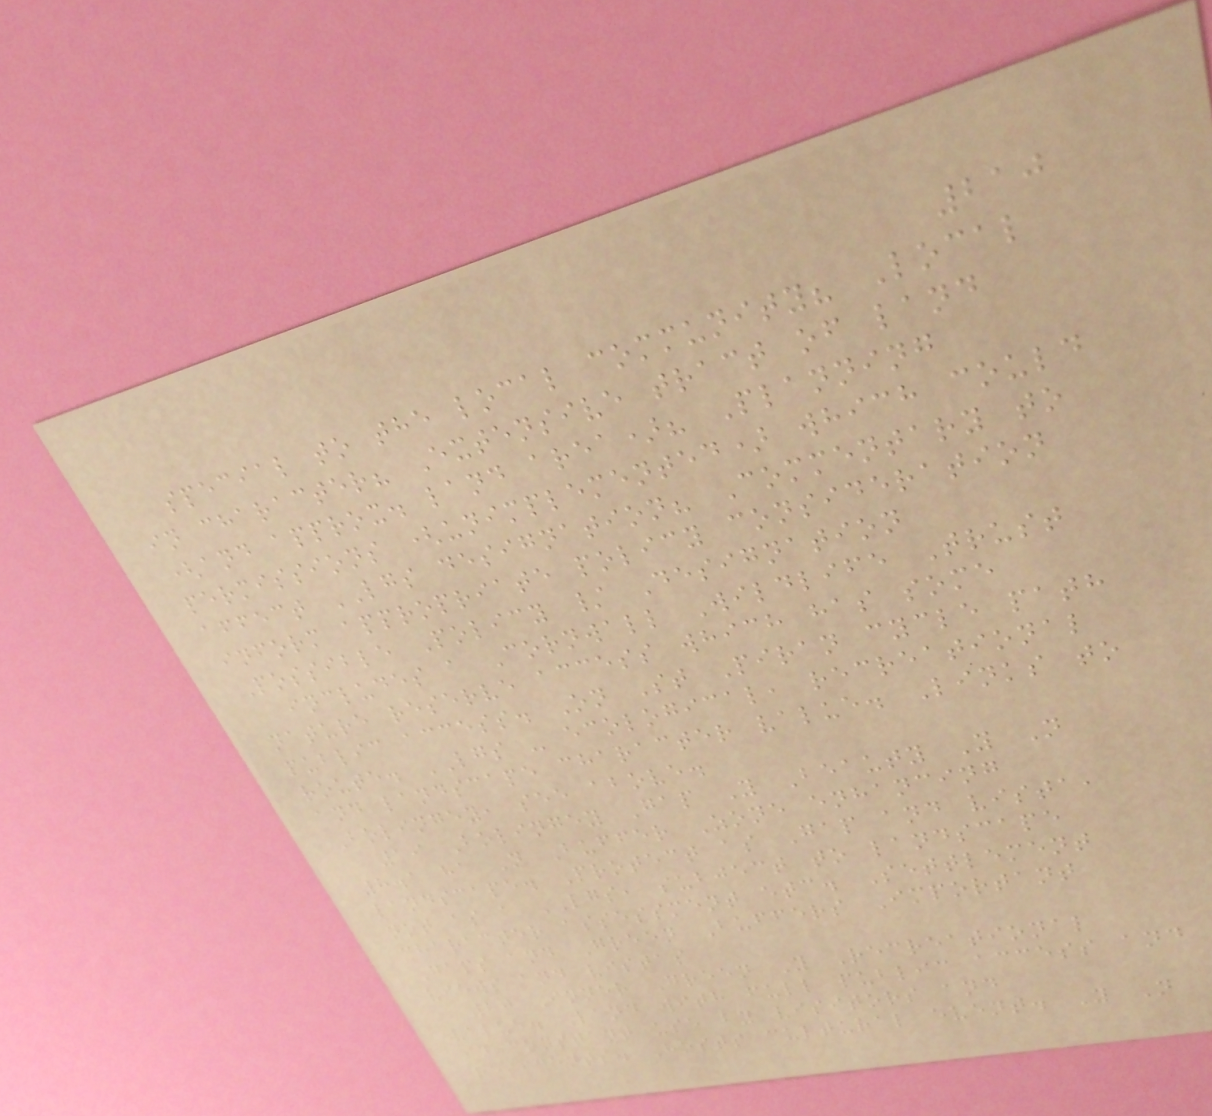210
special to the local community? Local
in character? Extensive tract of land
(and approx. land area)? Planning
permissions (unimplemented) which could
affect LGS designation? Commentary to
inform appropriate policy consideration
Possible Policy / Designation
includes a Cornwall Wildlife Trust
nature reserve access which has some
public access. On St Piran cycle path
route. LGS - ecological, recreational
and landscape character value. Links to
Bolingey, see above.
19 Bolingey Gap Y Beauty Y N
8.1 ha N Buffer Zone enhancing
landscape. Protect as Gap and vista,
not as a LGS, subject to landscape
character assessment etc. Settlement
Gaps and Green Buffers Important
views and vistas
20 Inner Green Y Recreational
value. Land with full public access and
in constant use by visitors and
residents. Hosts cultural event. Y N
